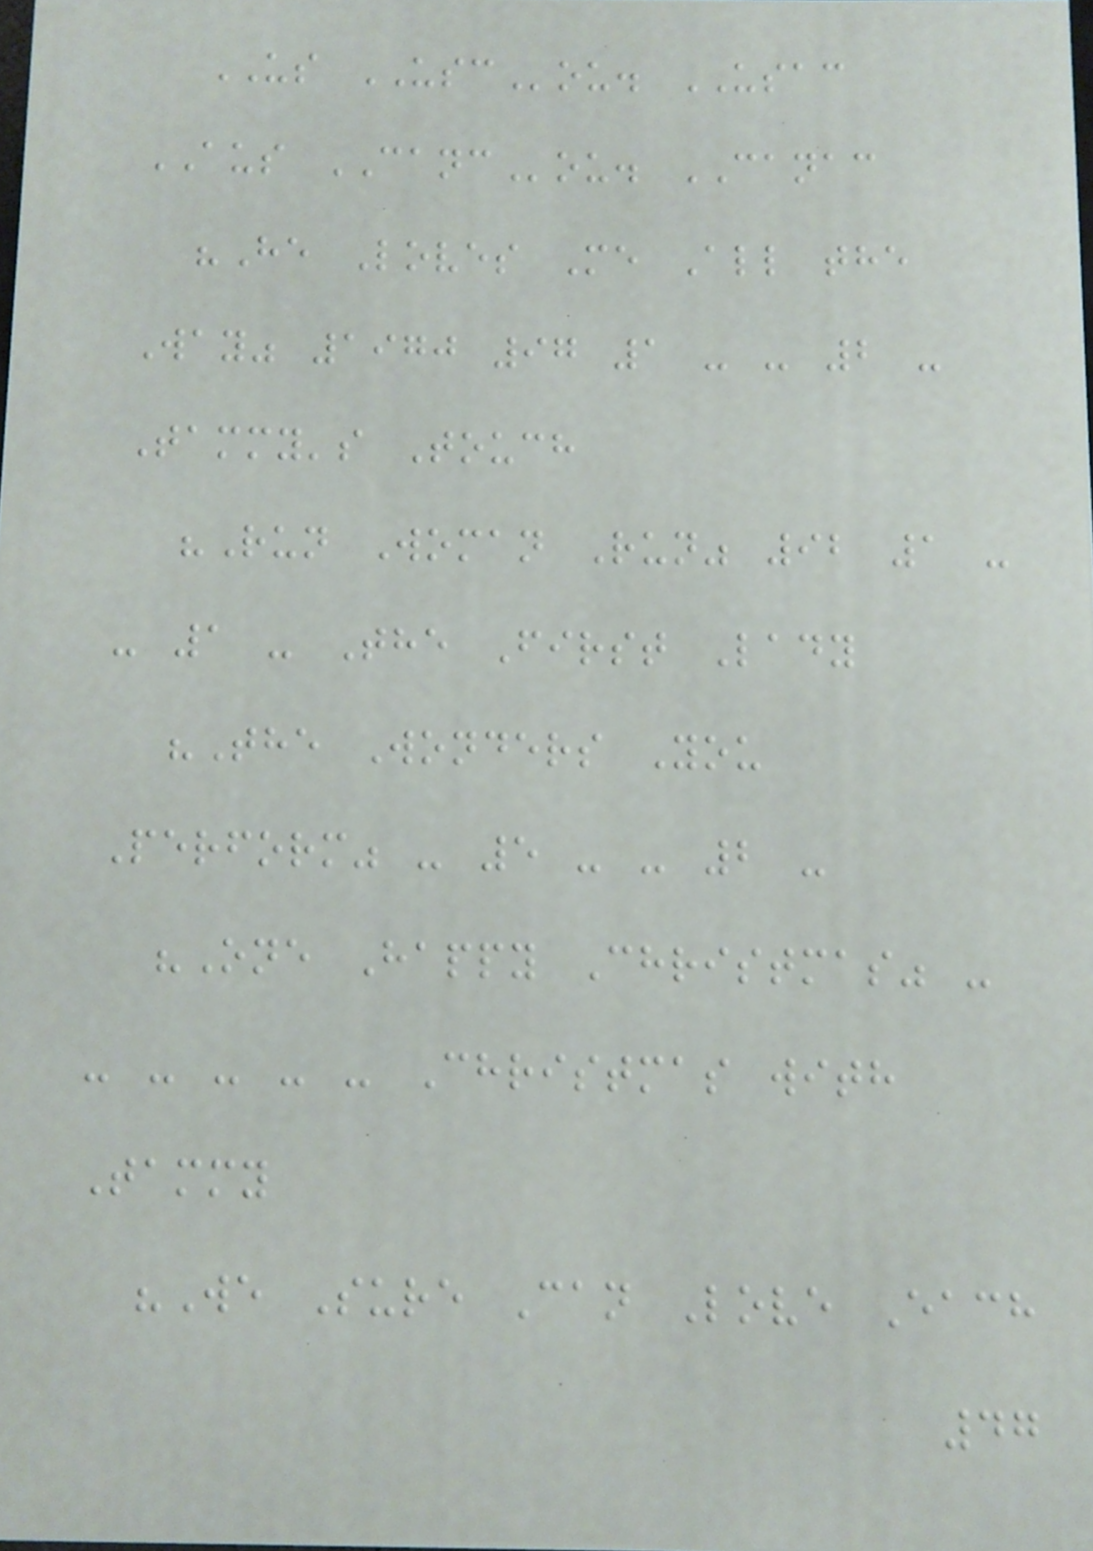US USCou. USAC
AUS CANCou. CANAC
"He Loves Me All the
Way" 1970 97 1 - - 2 -
Tammy's Touch
"Run Woman Run" 92 1 -
- 1 - The First Lady
"The Wonders You
Perform" - 5 - - 2 -
"One Happy Christmas" -
- - - - - Christmas with
Tammy
"We Sure Can Love Each
47
